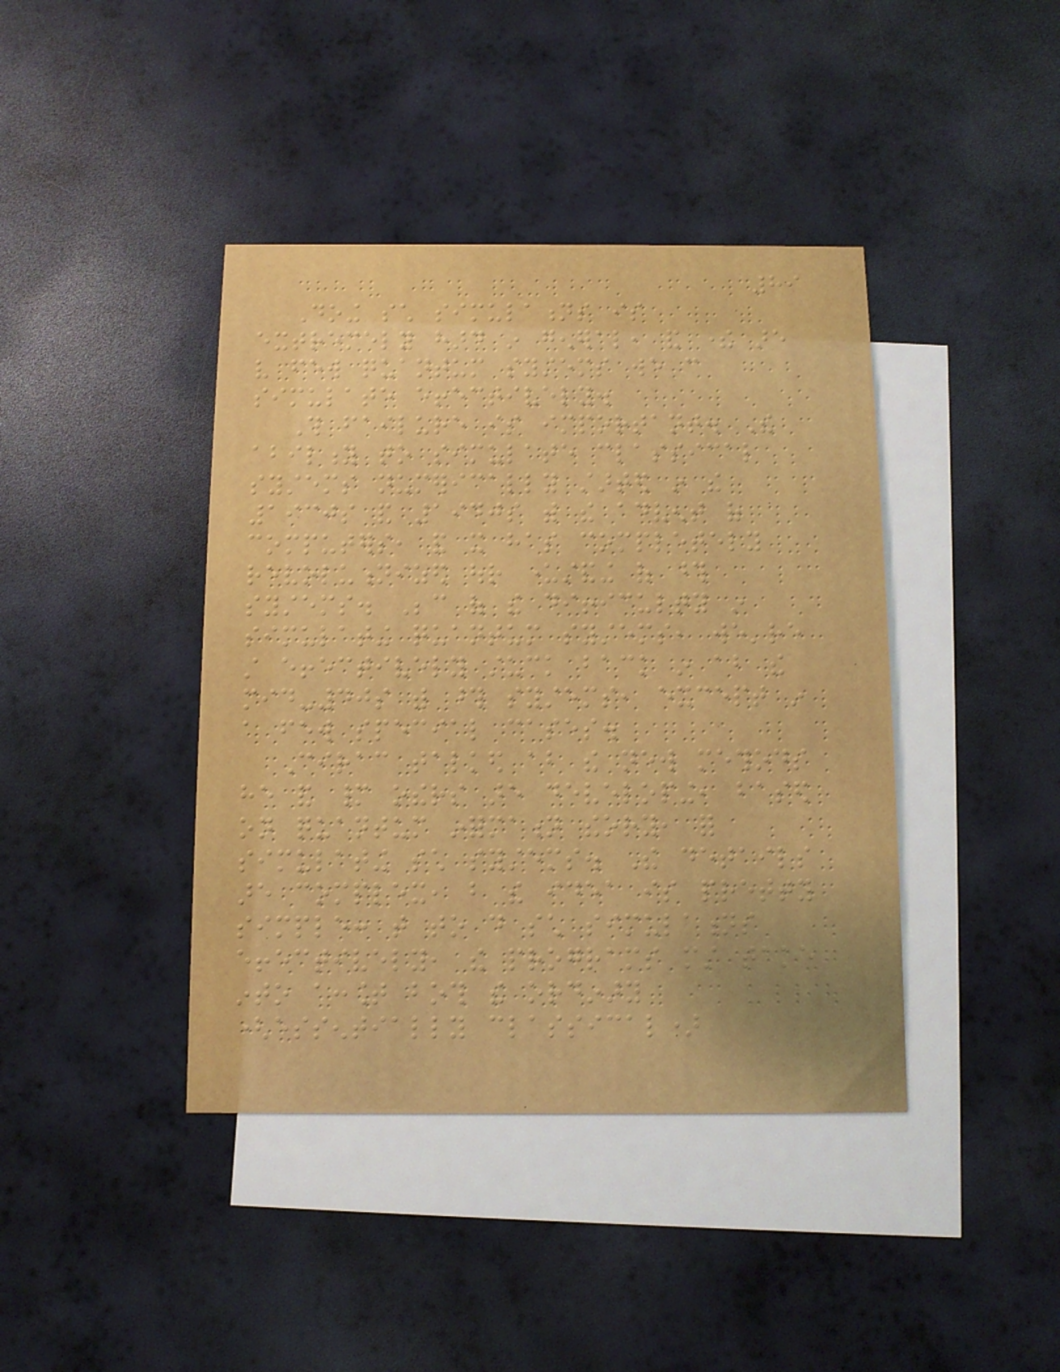89
Doing such simulations is
extremely hard in general, and there are
very few quantum systems we can
simulate effectively.
This failure is important. The
ability to simulate classical
systems numerically started in the
1930s and 1940s with the advent of
computers, and it has completely
revolutionized our understanding of those
systems. Because of the difficulty in
simulating quantum systems, we're
still effectively stuck back in about the
mid-40s with those systems, except in
a few special cases.
Cirac talked about the new methods
he and many others are developing, based
on quantum information theory, for
simulating such systems. The details
are complex, but the idea is pretty
simple: that to do such simulations
effectively, the programs must take
into account both the ordinary
(essentially classical)
